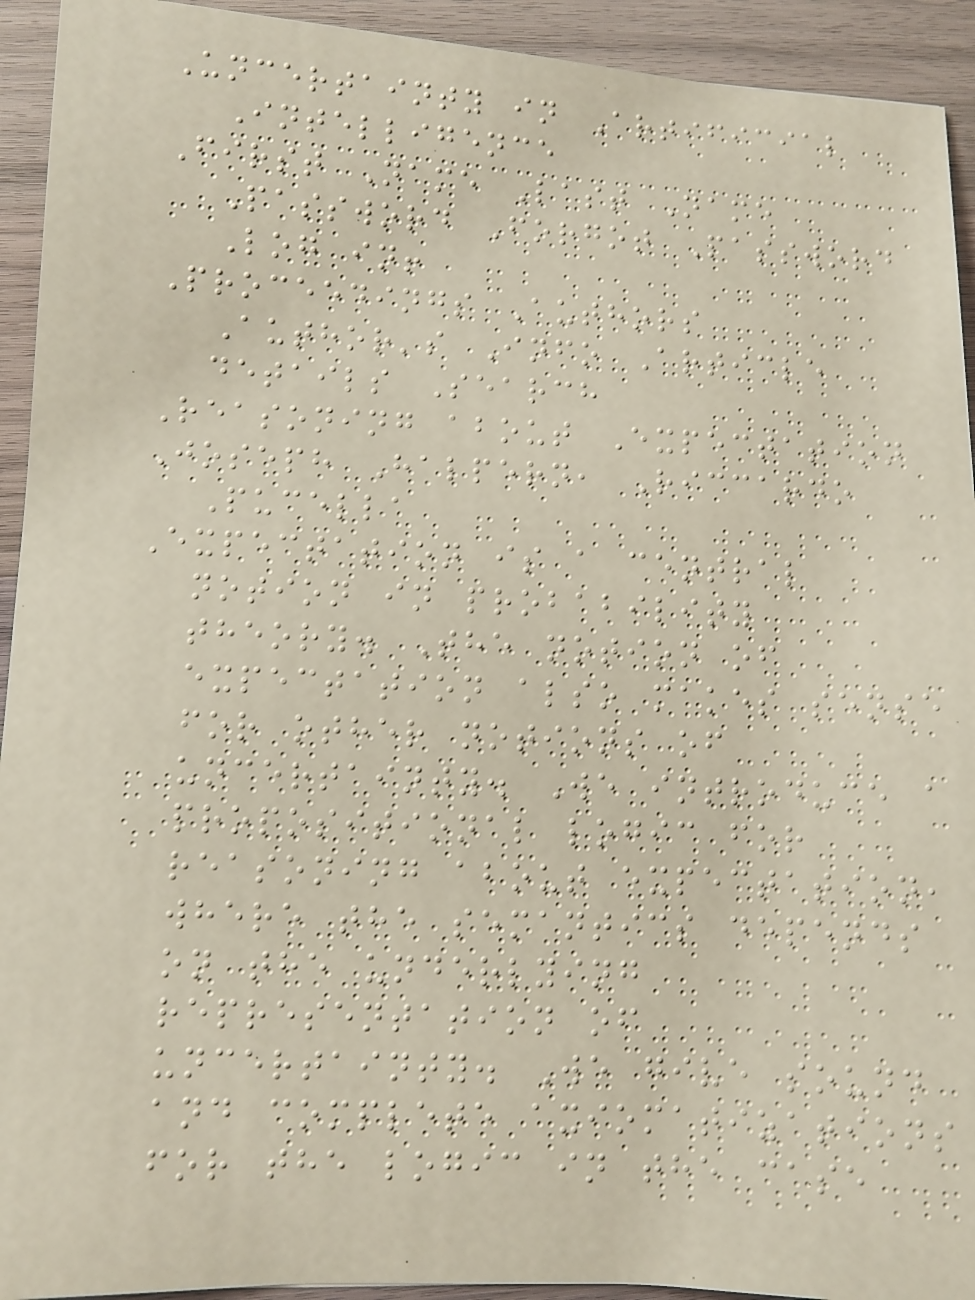Uncertainty in Artificial
Intelligence
First Name Last Name
Password Forgot Password
Log in!
Proceedings Authors
Author's Info Article
details Search
Reasoning about Expectation
Joseph Halpern, Riccardo
Pucella
Expectation is a central
notion in probability
theory. The notion of
expectation also makes sense
for other notions of
uncertainty. We introduce a
propositional logic for
reasoning about expectation,
where the semantics depends
on the underlying
representation of
uncertainty. We give sound
and complete axiomatizations
for the logic in the case
